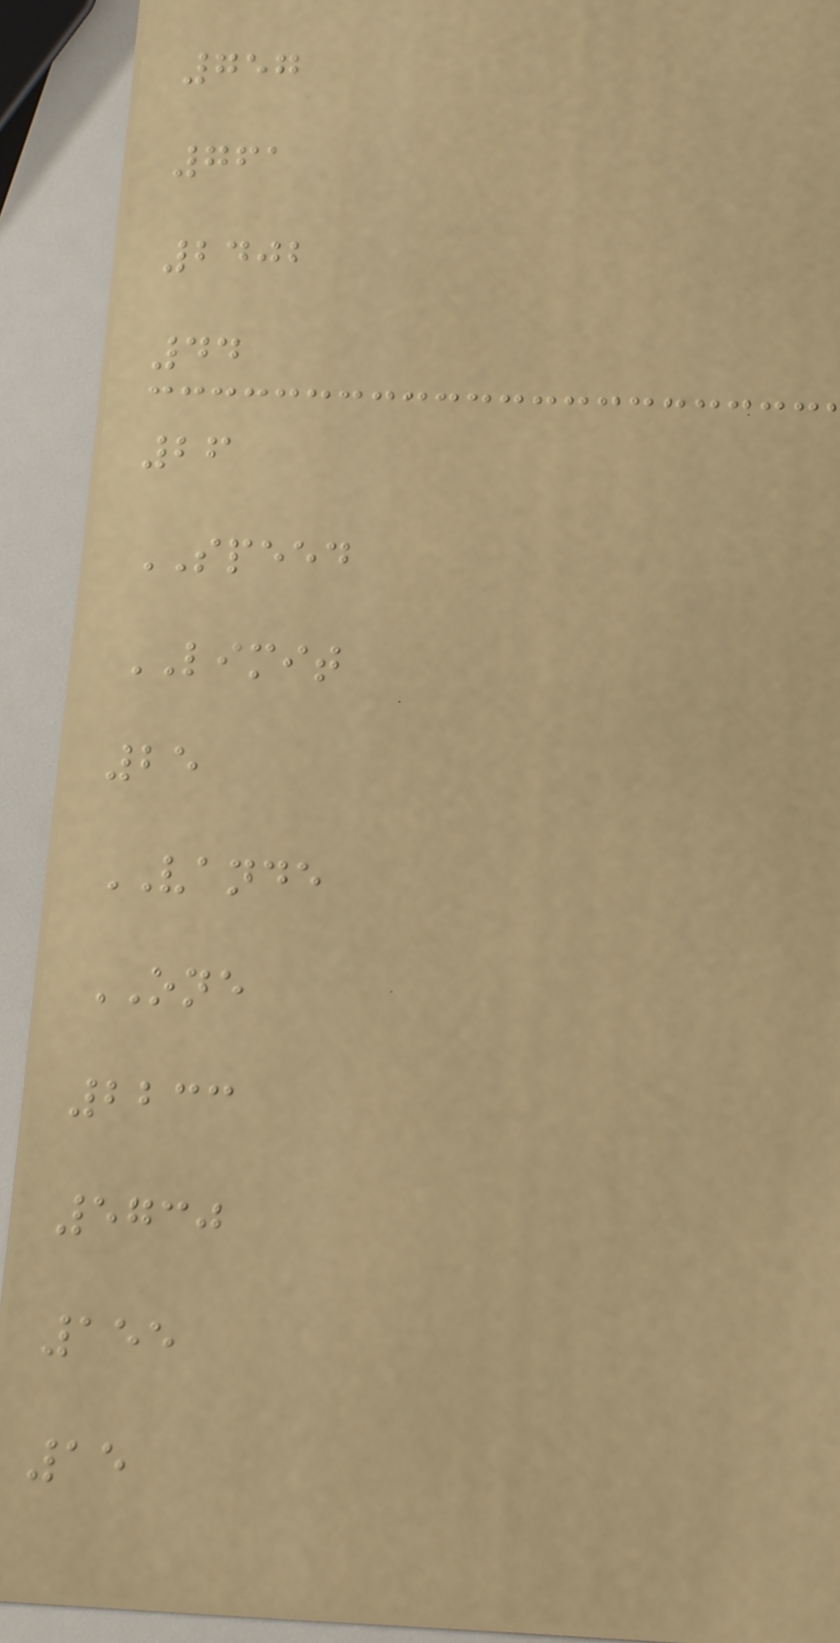757
761
2402
44
26
SPEED
LIMIT
25
VANDE
ONE
2233
5730
155
15
